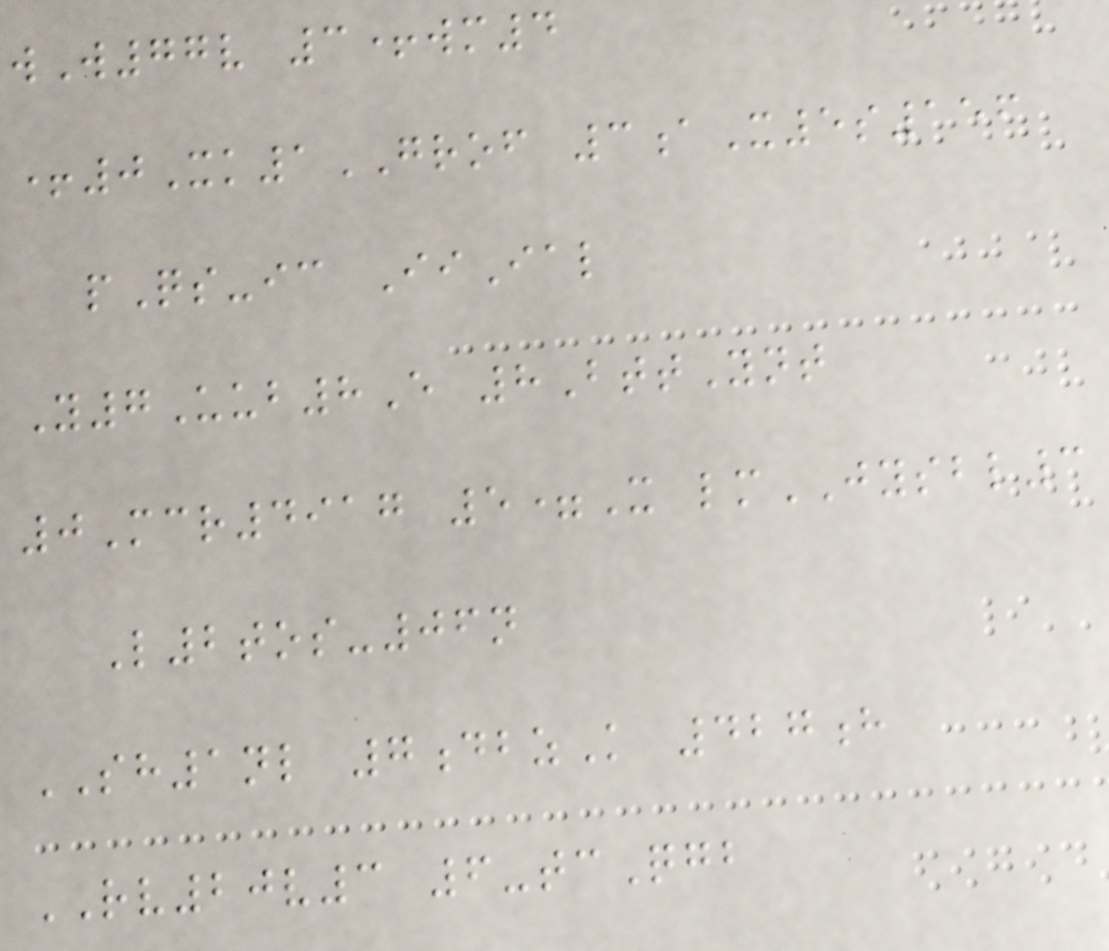wW77v 3+wm4
+0Xk1GROF 3aX5s156
pQs-ic IiIal
Y7Uub8E 8BttYnt
0Mcr4917 5=X lmJYSBL3
L2tos-06n
SH1nl 7dbzK 427h
RV20v3 6-tcQgb
